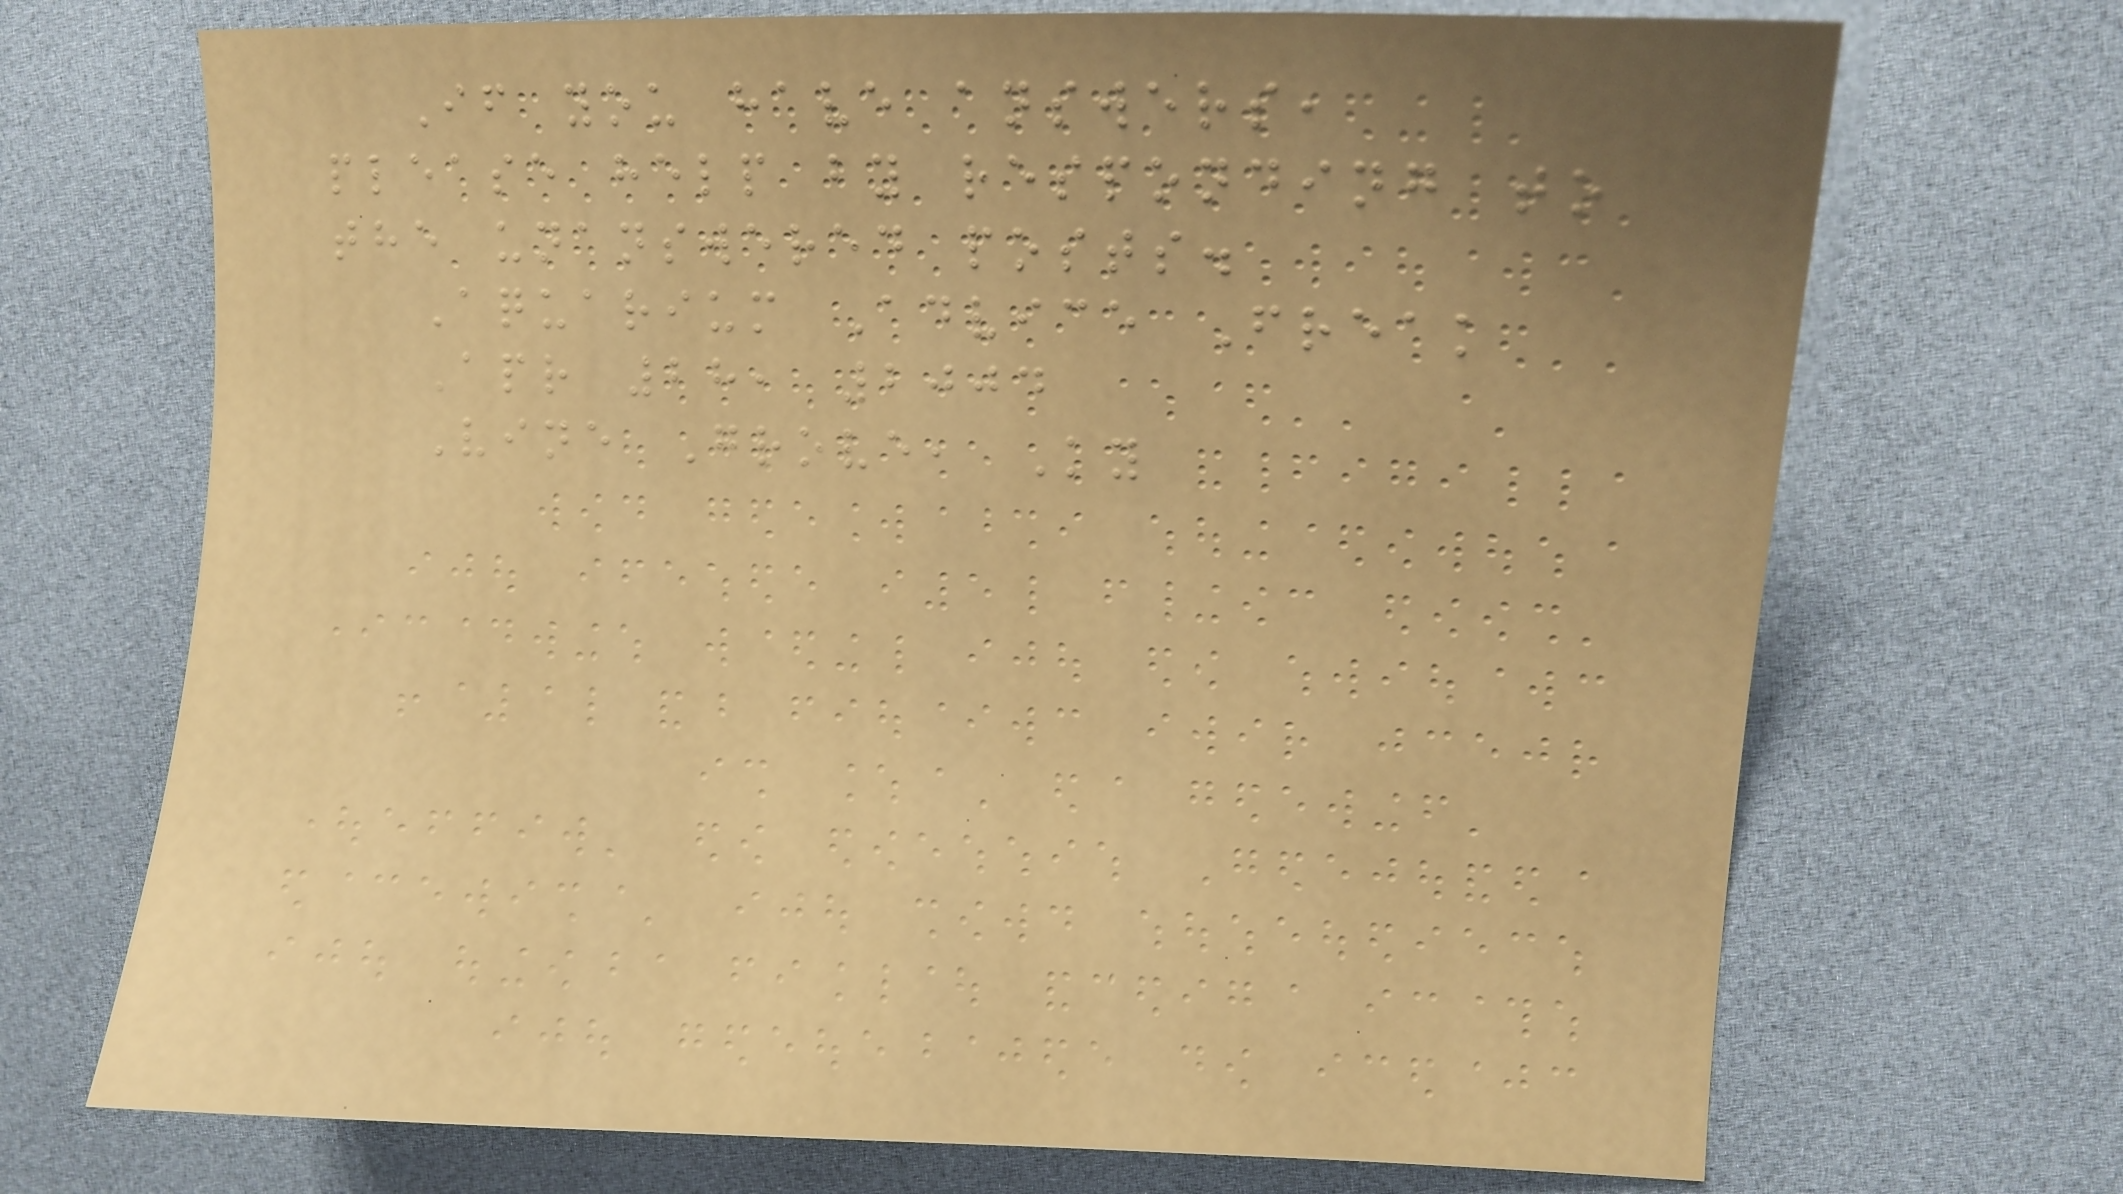If you have answers,
please help by responding to
the unanswered posts.
Aquarium Advice Freak
Apr 28, 2004
Vine Grove, Ky
